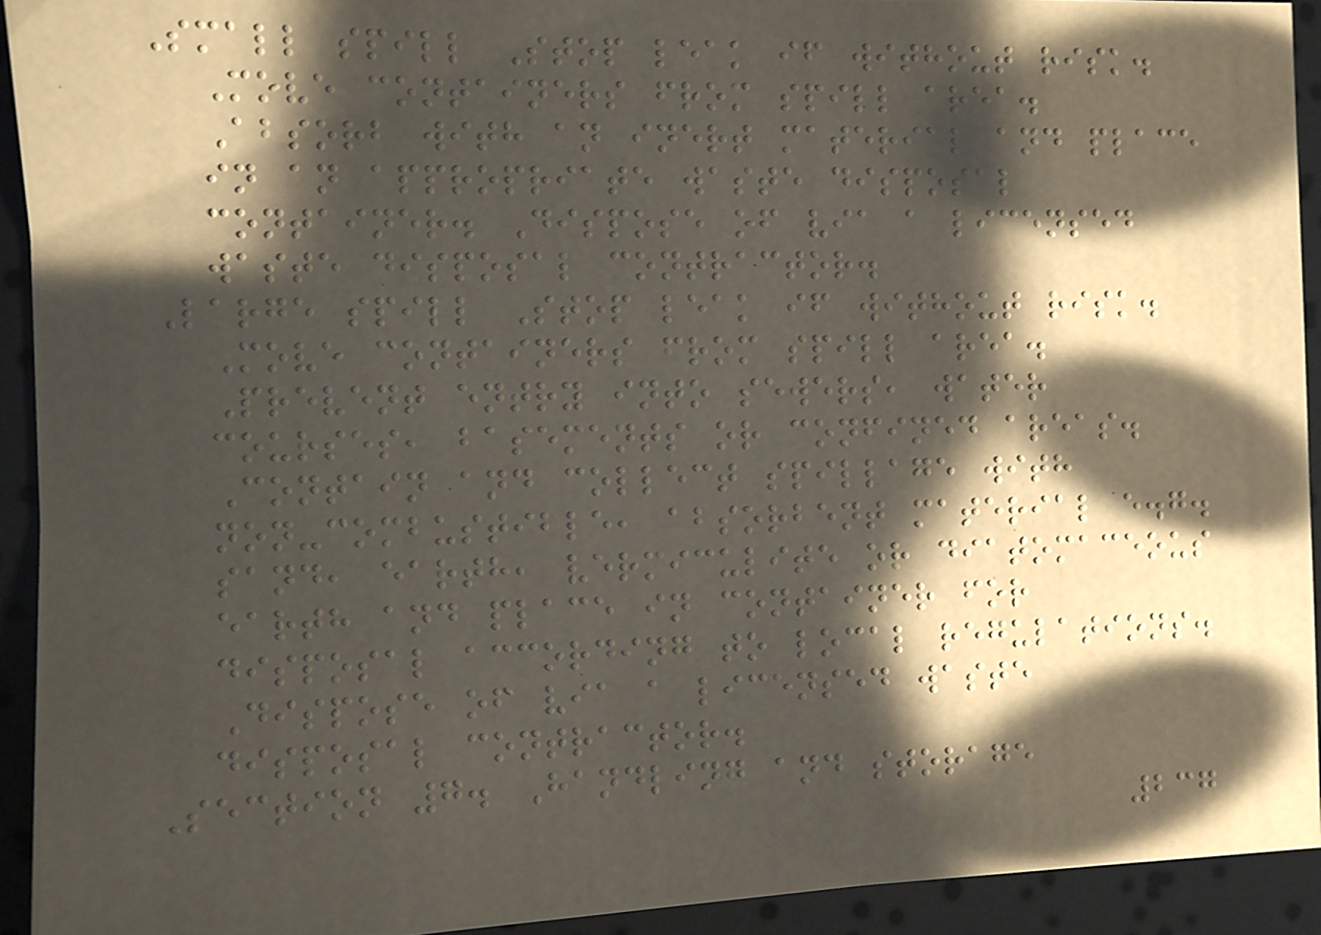Small spill Stop leak if without risk.
Move containers from spill area.
Absorb with an inert material and place
in an appropriate waste disposal
container. Dispose of via a licensed
waste disposal contractor.
Large spill Stop leak if without risk.
Move containers from spill area.
Prevent entry into sewers, water
courses, basements or confined areas.
Contain and collect spillage with
non-combustible, absorbent material e.g.
sand, earth, vermiculite or diatomaceous
earth and place in container for
disposal according to local regulations.
Dispose of via a licensed waste
disposal contractor.
Section 7. Handling and storage
237
